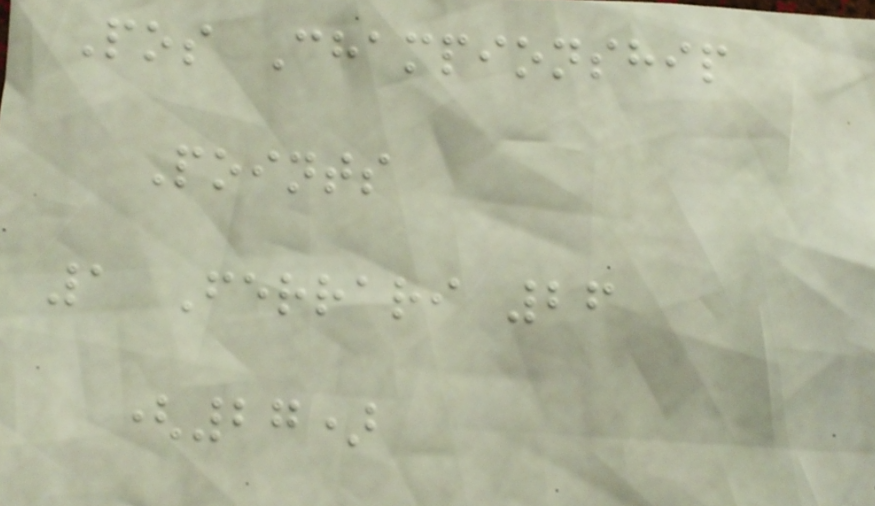Pos Championship
Points
1 Ferrari 26
(27)
